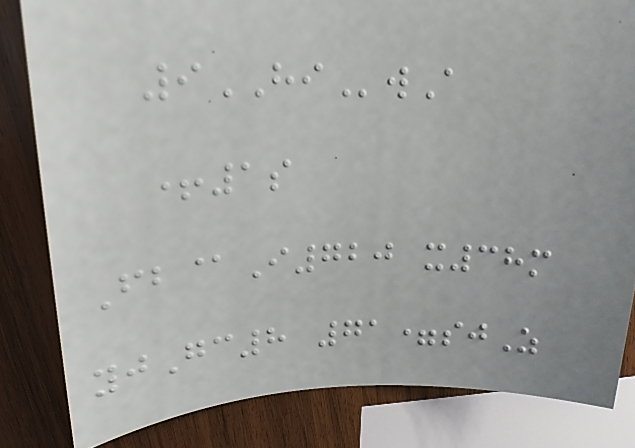9HIwA
+1s
Fb@I720 x38m
yjGc8 71=sjZ
